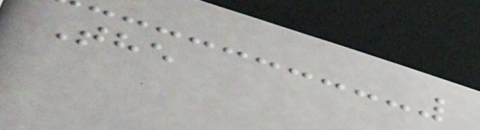The
